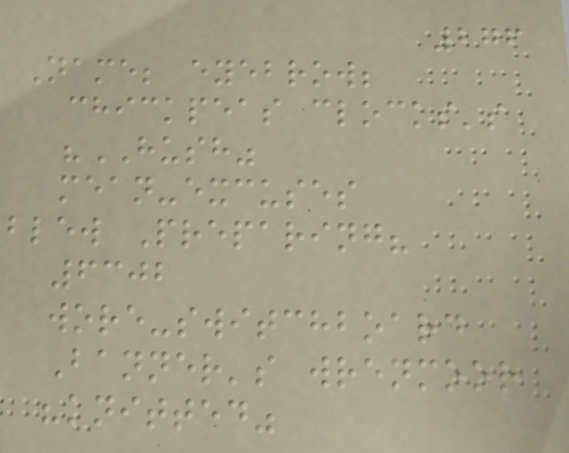276
Name; eyebrow;
chickpeas clocks's
"HUSH"
mean-excuses
blew Preparing?
6302
wore-switchboard
Banner's wrenmoor
"knitted"
